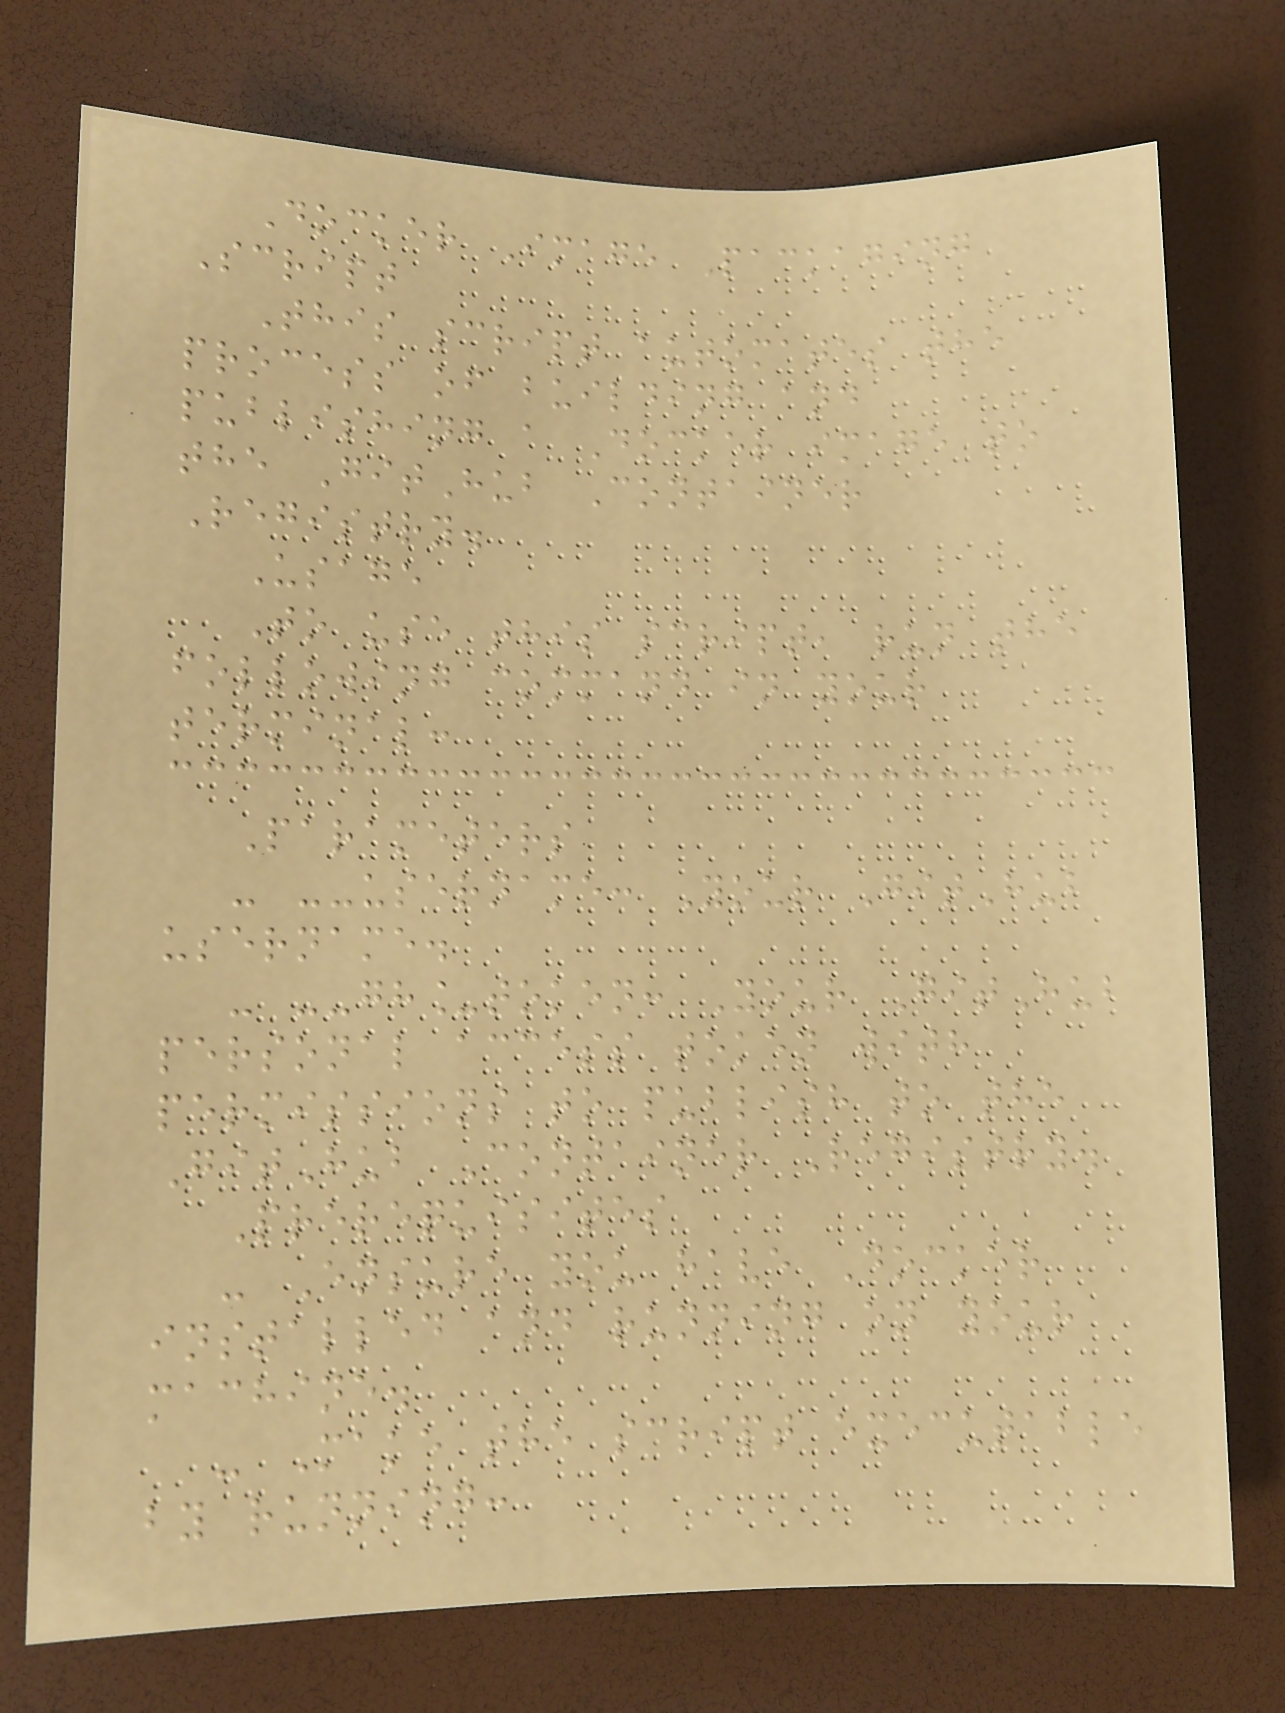Docker Image Packaging
Script
This script automates the
process of building and
publishing a Docker image to
the GitHub Container
Registry.
Usage
To use this script, run the
following command in your
terminal:
Parameters
- --username: Your GitHub
username.
- --gh_token: Your GitHub
personal access token with
permissions to publish to the
GitHub Container Registry.
Prerequisites
- Ensure you have Docker
installed and running on your
machine.
- Make the script executable
by running:
